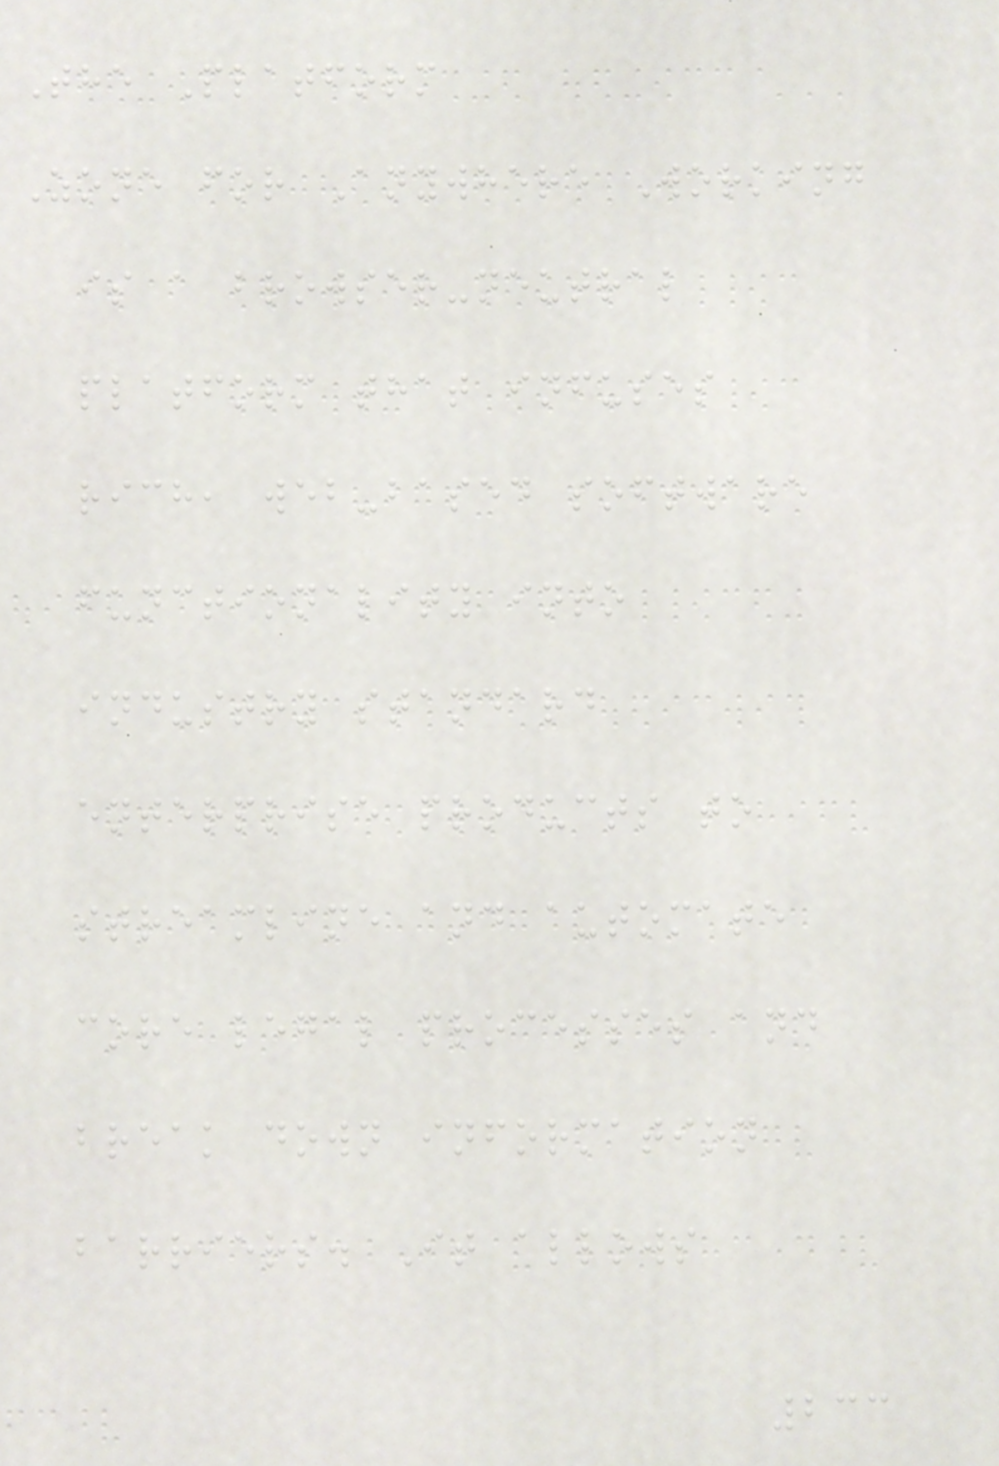The Platform
Zone for Anywhere Working
is a browser-neutral
platform that infuses
rich, web-based software
functionality into
industry standard
enterprise products to
streamline and automate
core legal processes and
break down information
barriers. It allows
233
